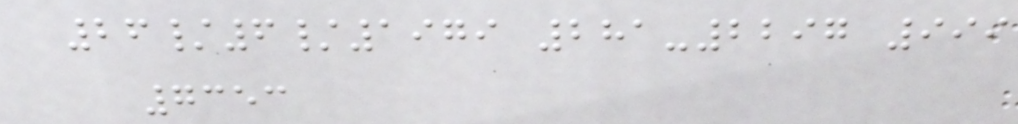26/6/1979 281-2297 999
7353
